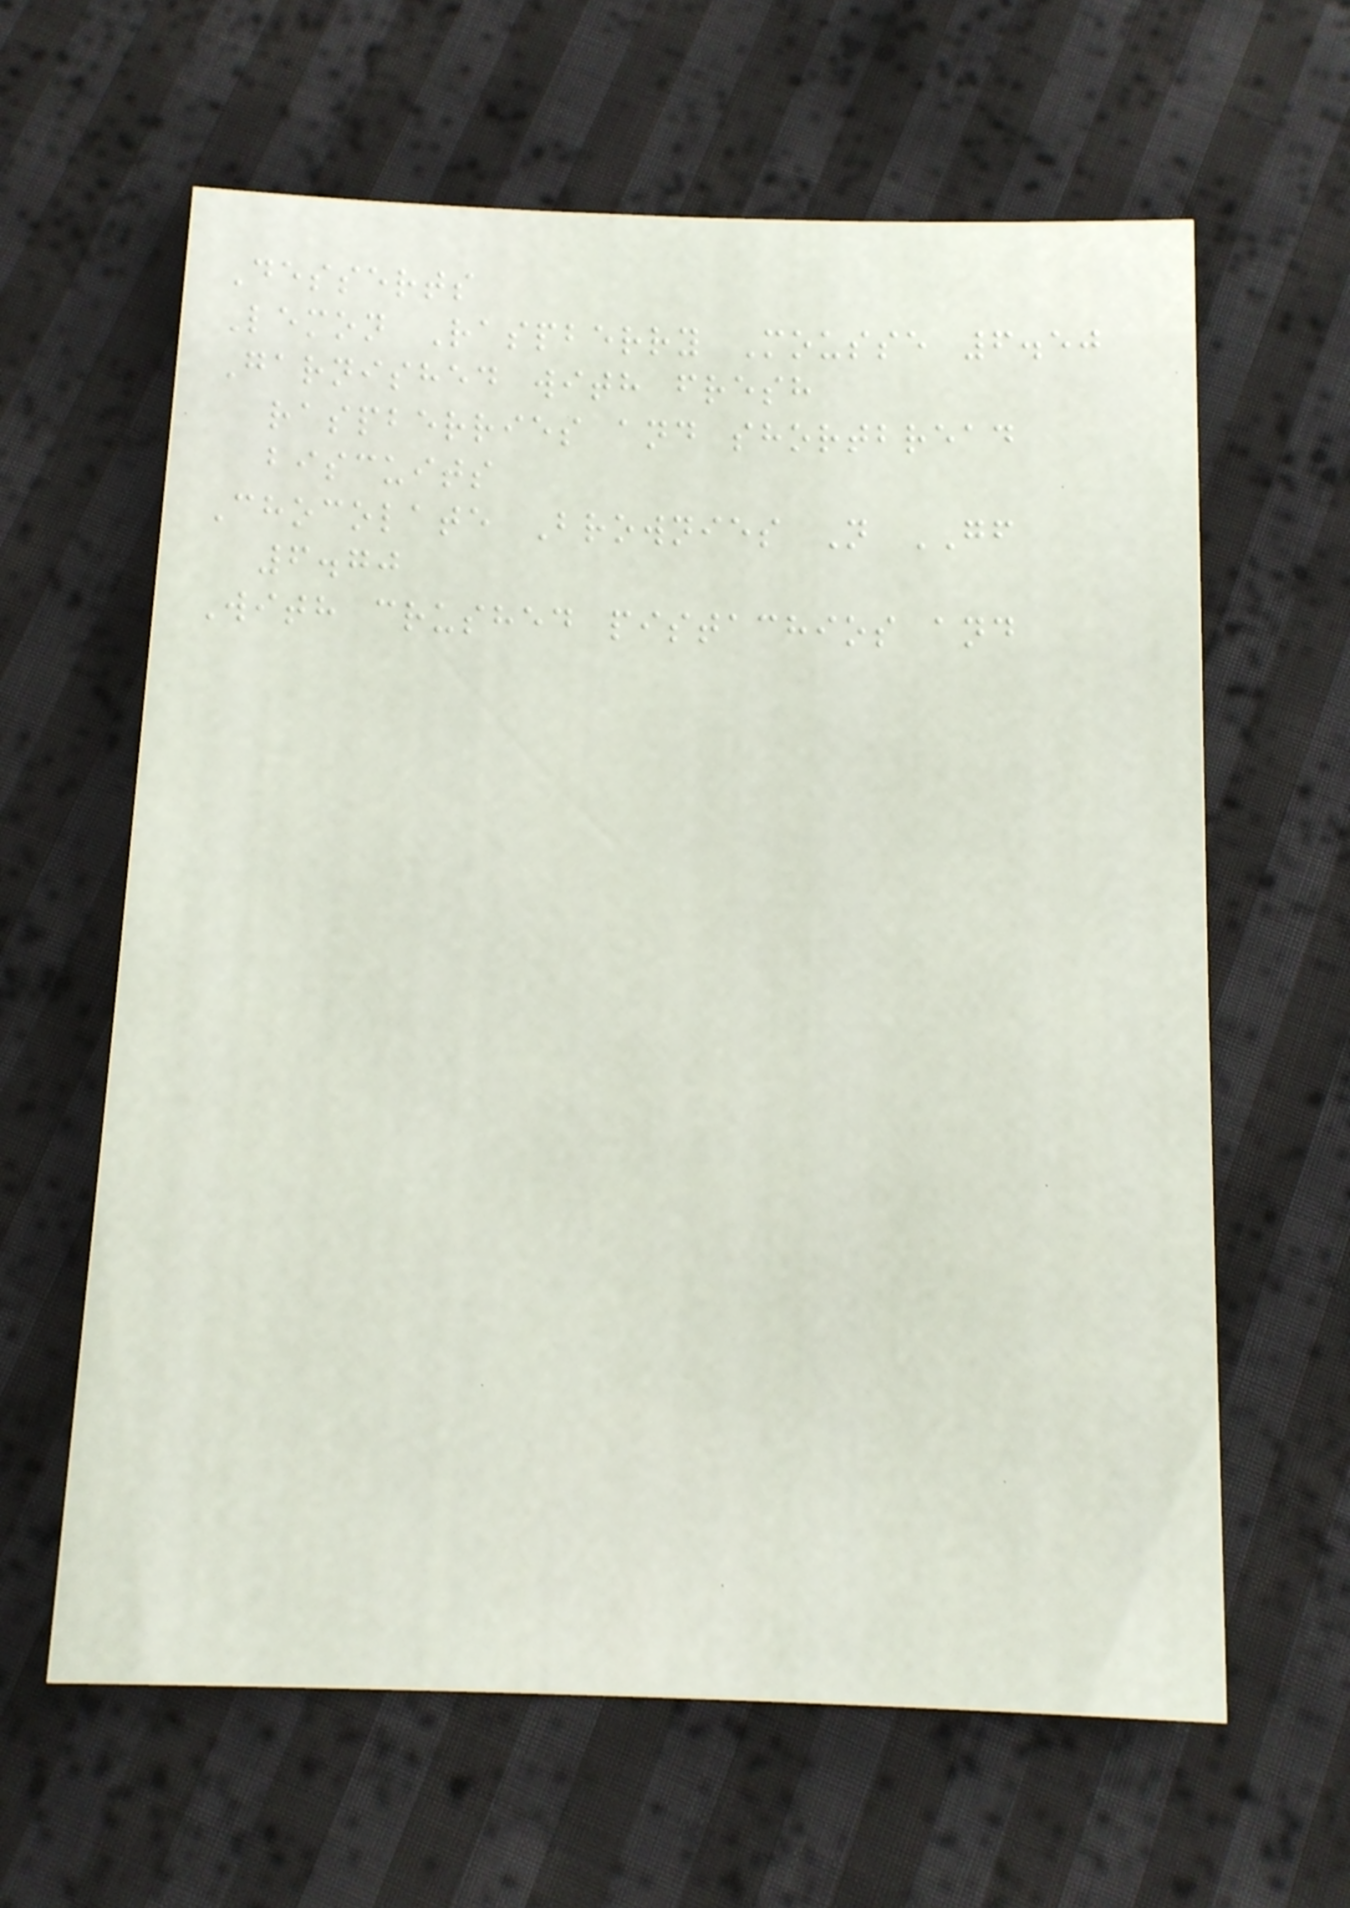Desserts
Lemon Raspberry Mousse 6.50
Garnished with fresh
raspberries and shortbread
biscuits
Chocolate Brownies N GF
6.70
With crushed pistachios and
